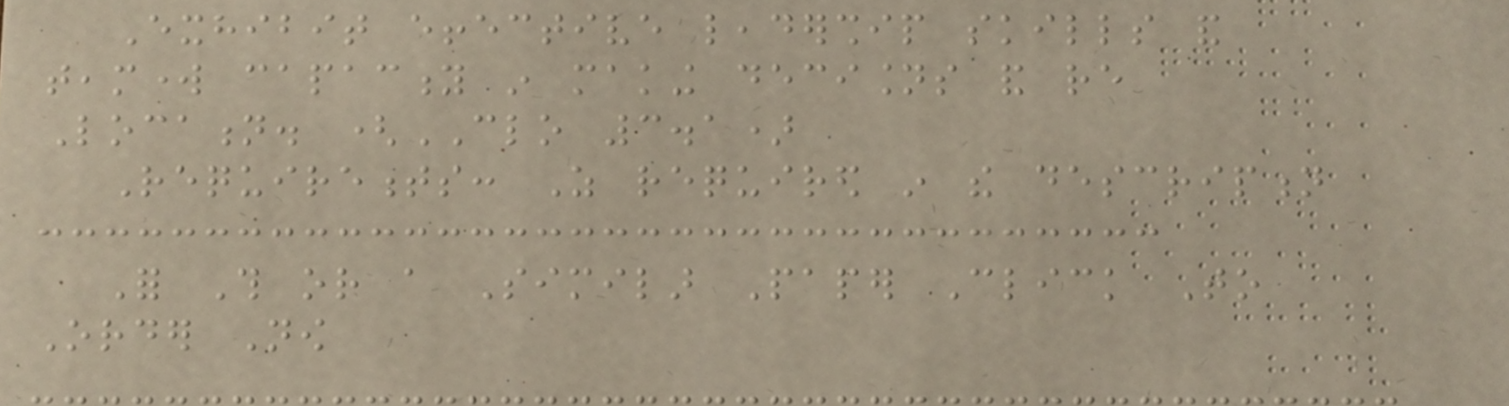Exhibit effective leadership skills and
teamwork capacity in making decisions and re
Location. (CLO 3.1)
Requirements: As required in the description
For This or a Similar Paper Click To
Order Now
